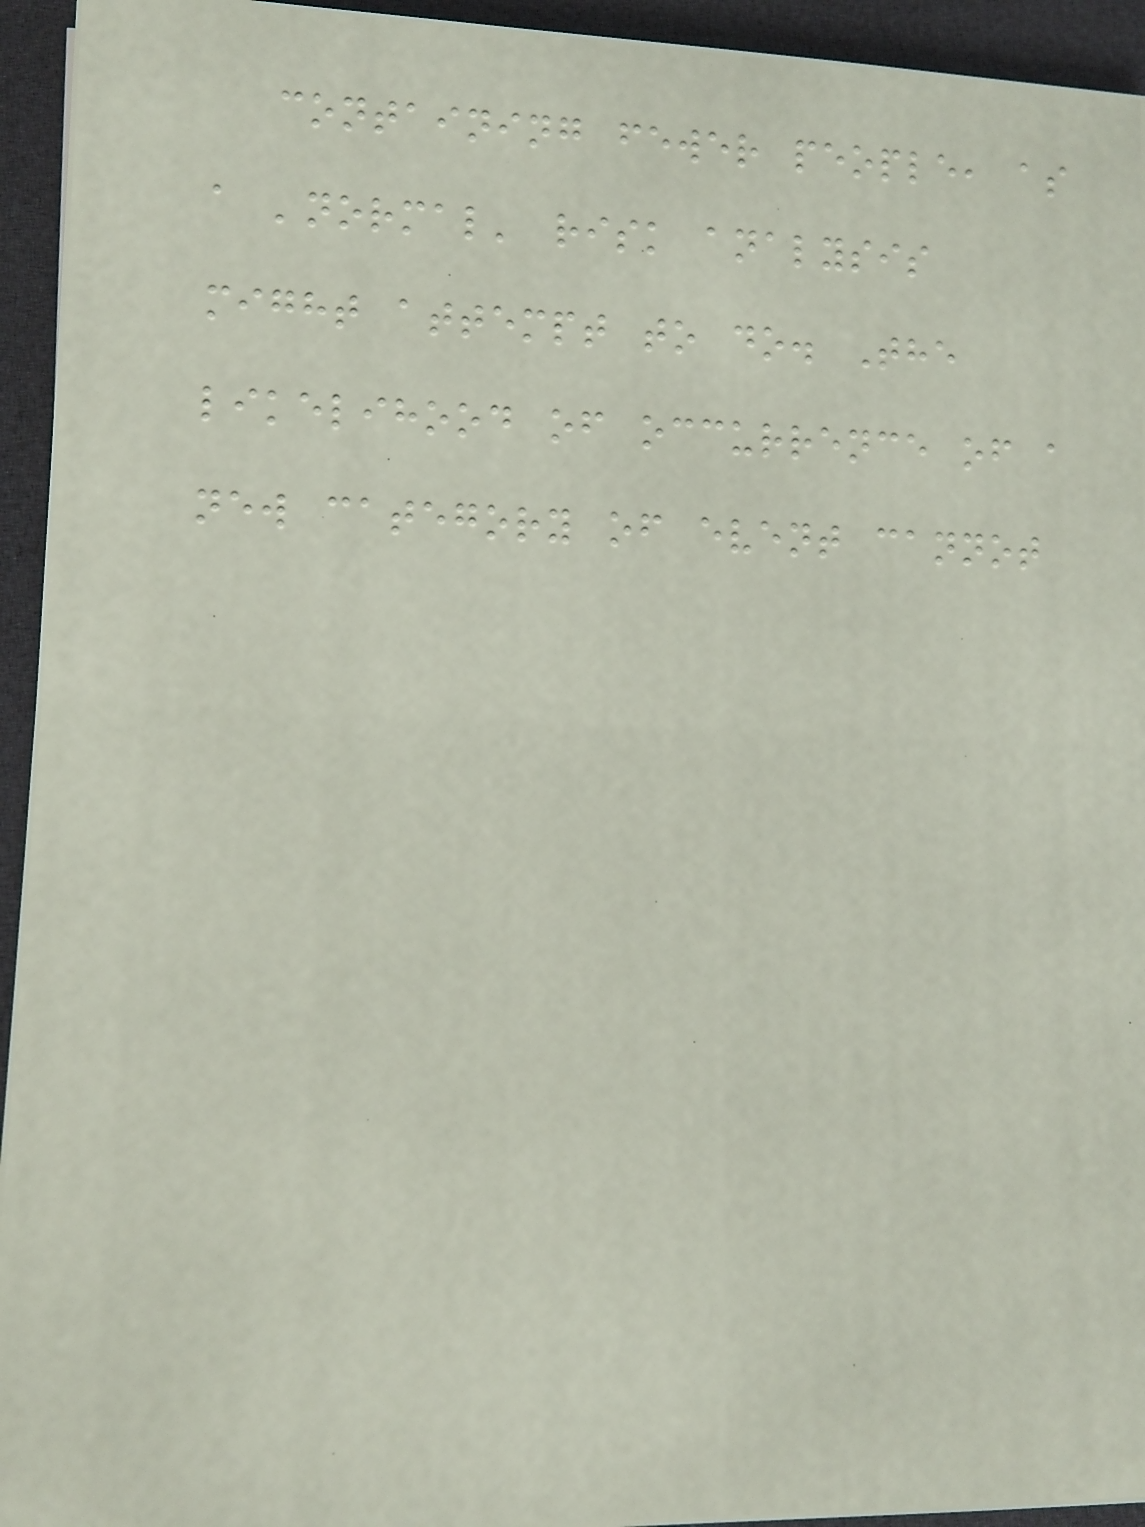containing fewer people, as
a 'normal' risk analysis
might attempt to do. The
likelihood of occurrence of a
new category of event cannot
